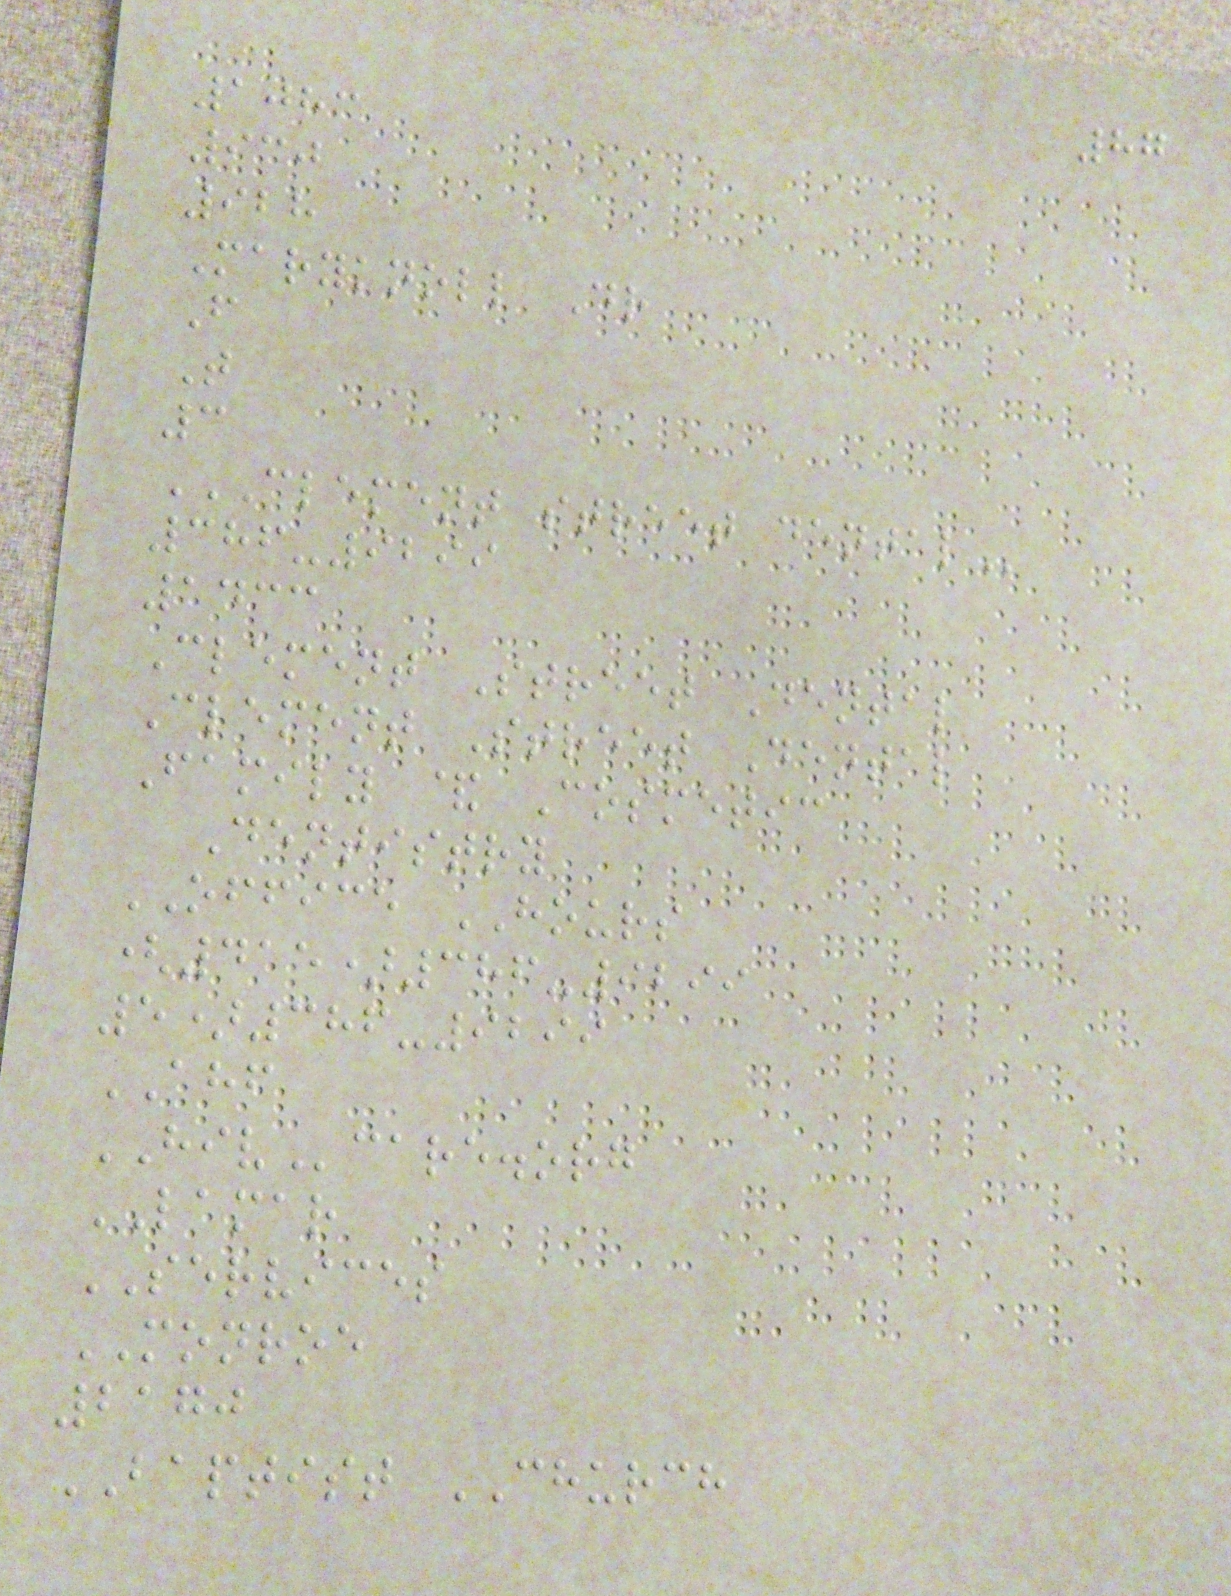87
1083
930
928
Maryknoll Dr
F
T
3
CLEMENT STREET DENTAL
386-9299
1433
Clement Street Dental
Clement Street Dental
Family & Cosmetic
Dentistry
OFFICE HOURS
(415)386-9299
5)386-9299
AHF
HIVcare.org
LAMAR
SERVICES
MONROE
2170
BAPTIST CHURCH
